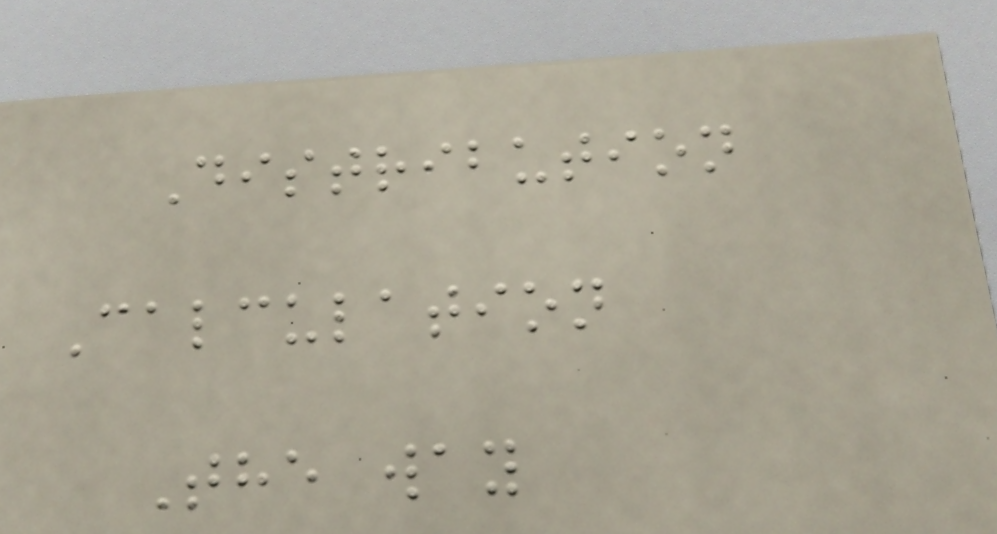Distribution
Calculation
The way
